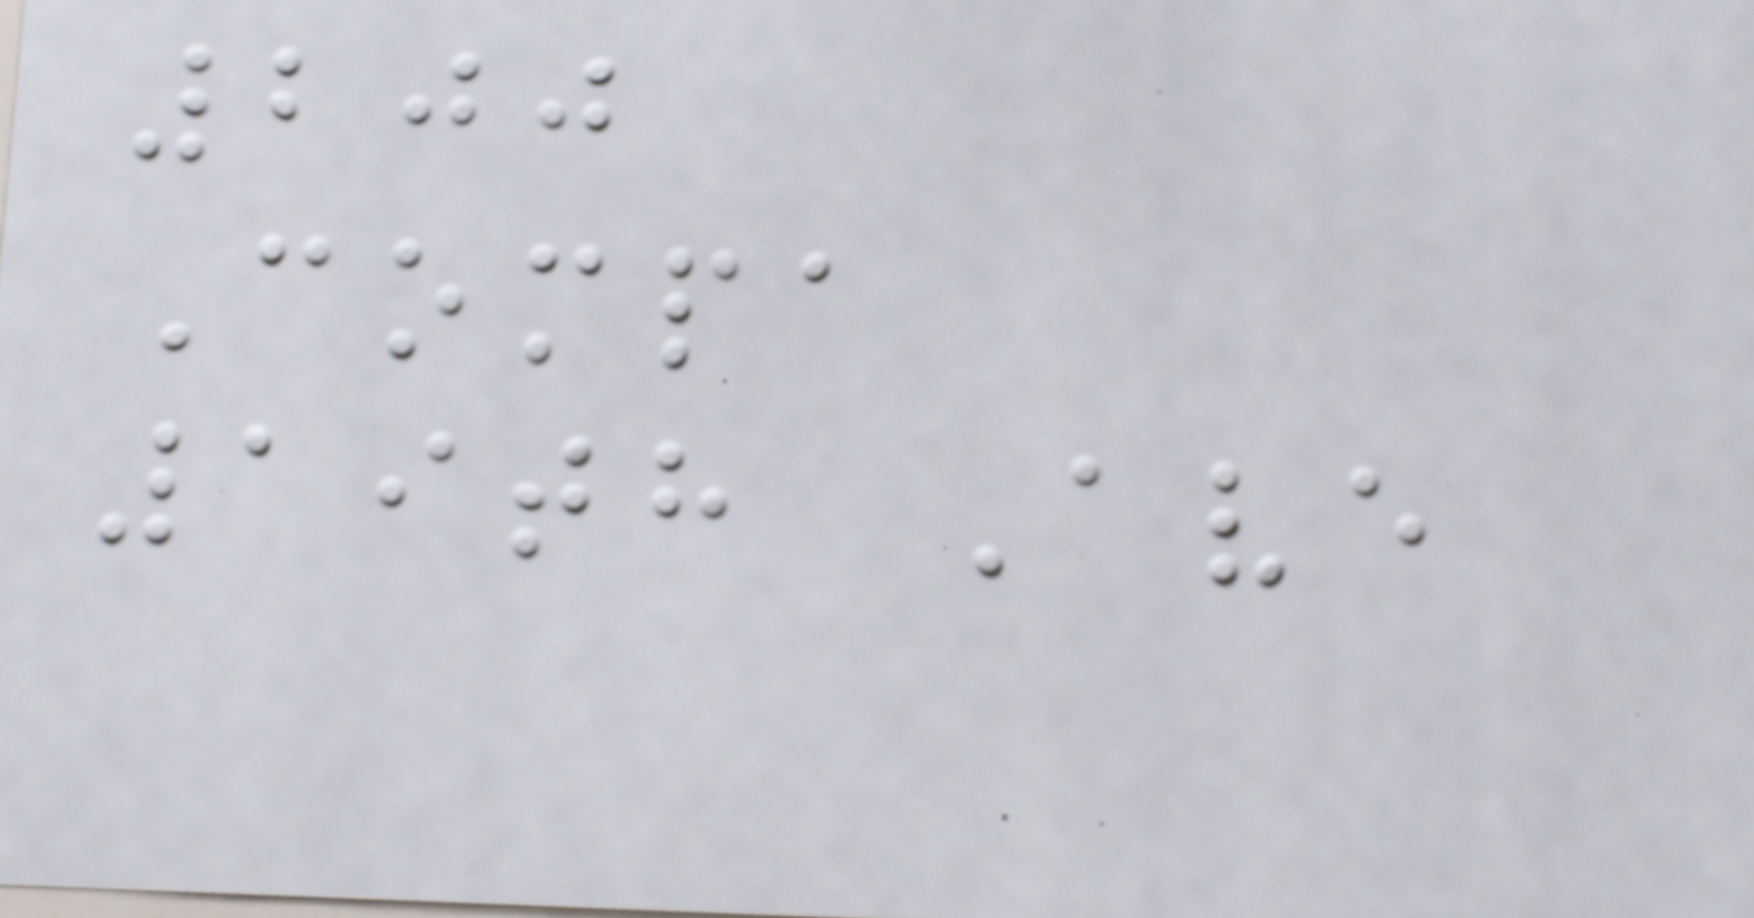200
Compa
19th Ave
